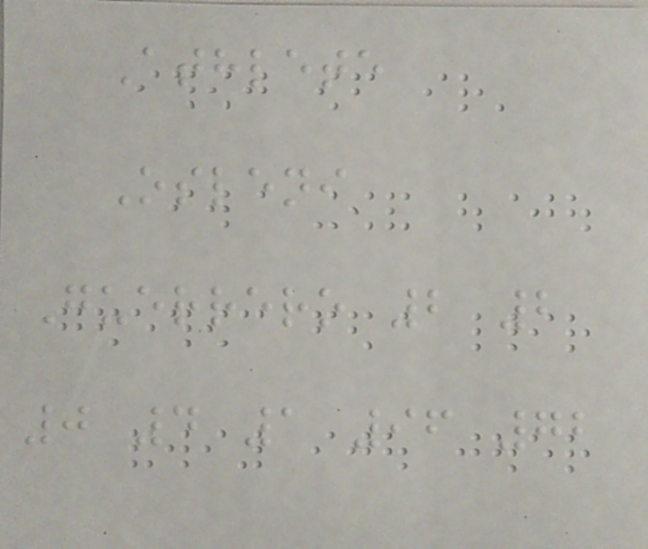Athlete
Osleni
Guerrero 2 2
0 4 1 96 72
